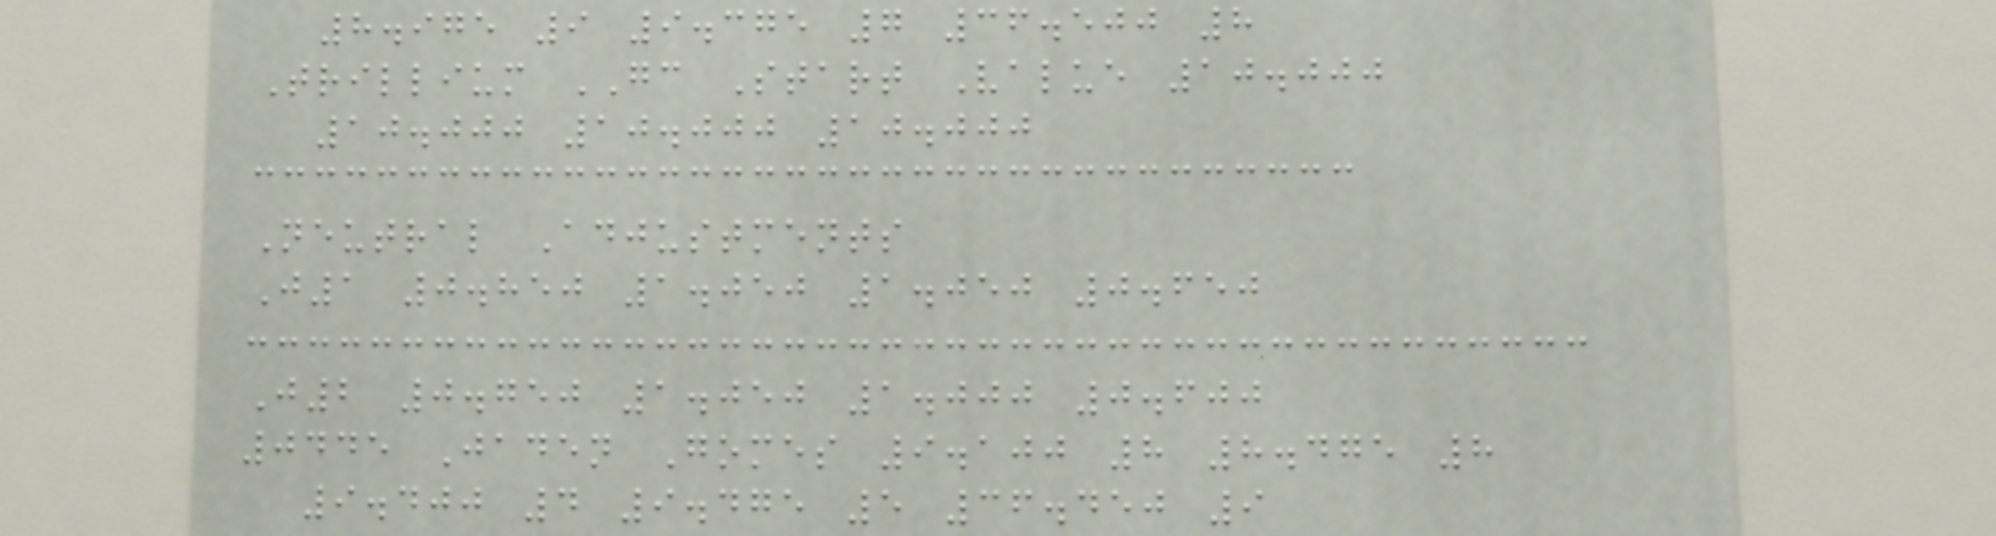8.975 9 9.375 7 36.500 8
Trillium GC Start Value 10.000
10.000 10.000 10.000
Neutral Adjustments
J1 0.850 1.050 1.050 0.650
J2 0.750 1.050 1.000 0.600
0445 Jaden Gomes 9.100 8 8.475 8
9.400 4 9.475 5 36.450 9
